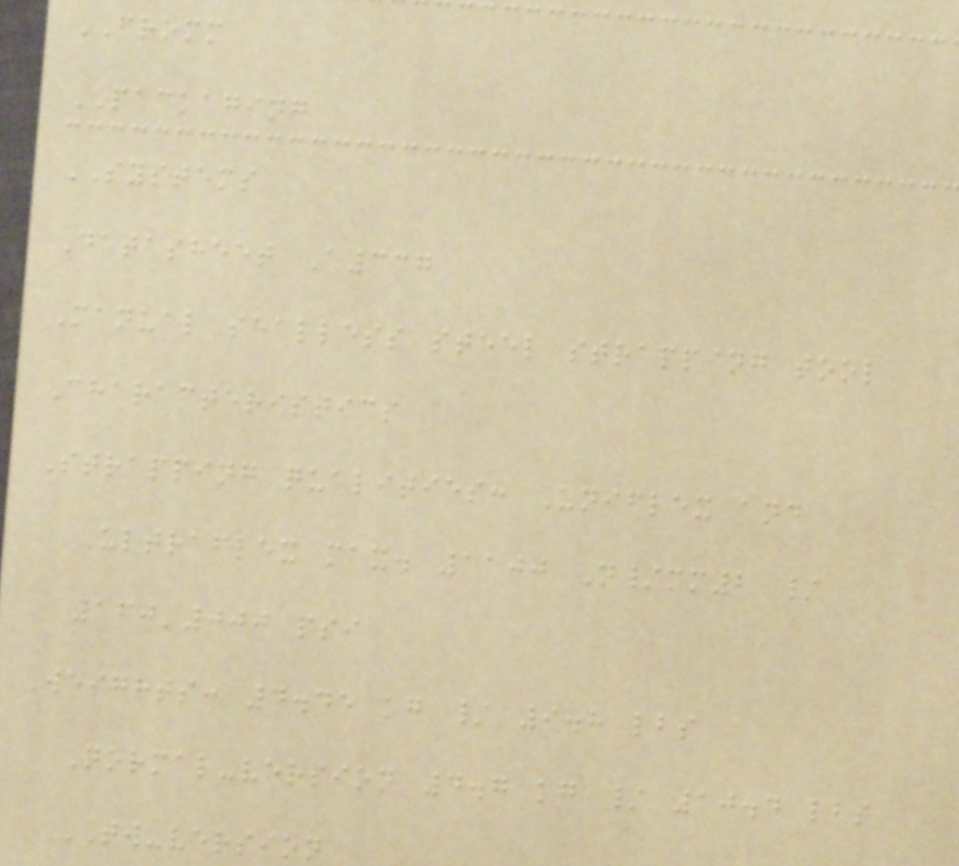FROMM
PACKAGING
SYSTEMS
Datasheet A337
Manual sealless steel strapping tool
Characteristics
Strapping qualities: Uniflex and
Ultraflex max. 1100 N/mm2 /
160'000 psi
Weights: 4.45 kg / 9.8 lbs
Normal-version 4.7 kg / 10.4 lbs
TW-version
